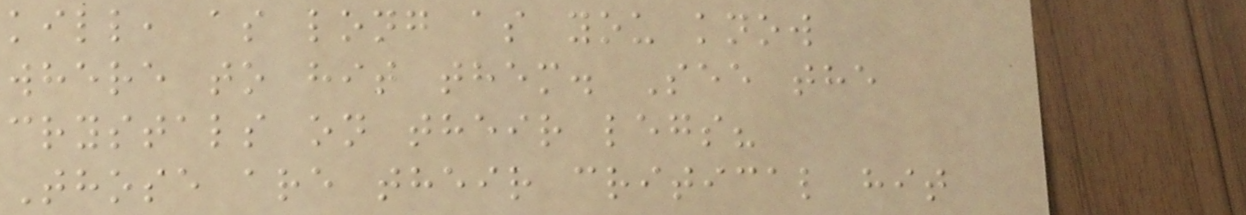kill, as long as you know
where to hit them. See the
crystals on their legs?
Those are their critical hit
